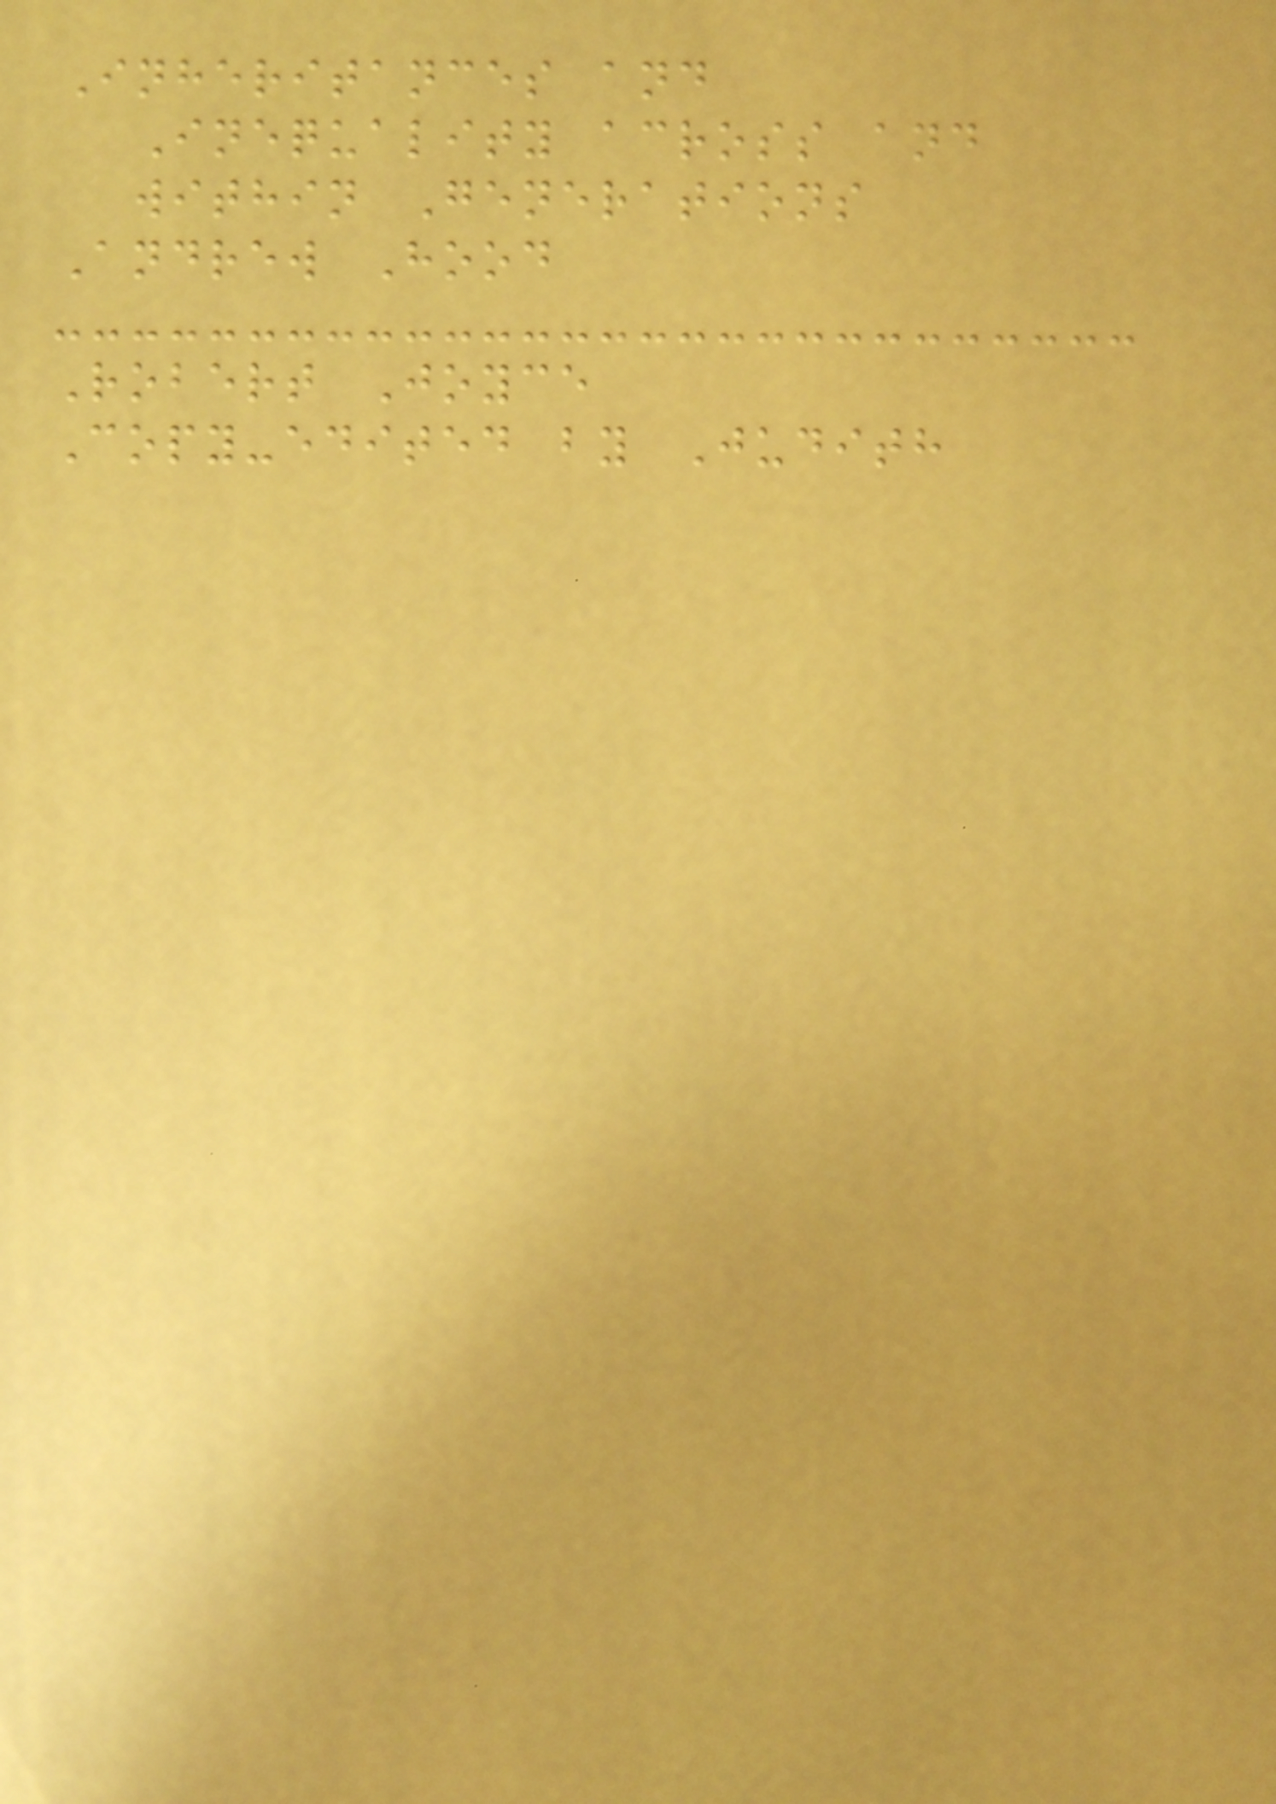Inheritances and
Inequality across and
within Generations
Andrew Hood
Robert Joyce
Copy-edited by Judith
